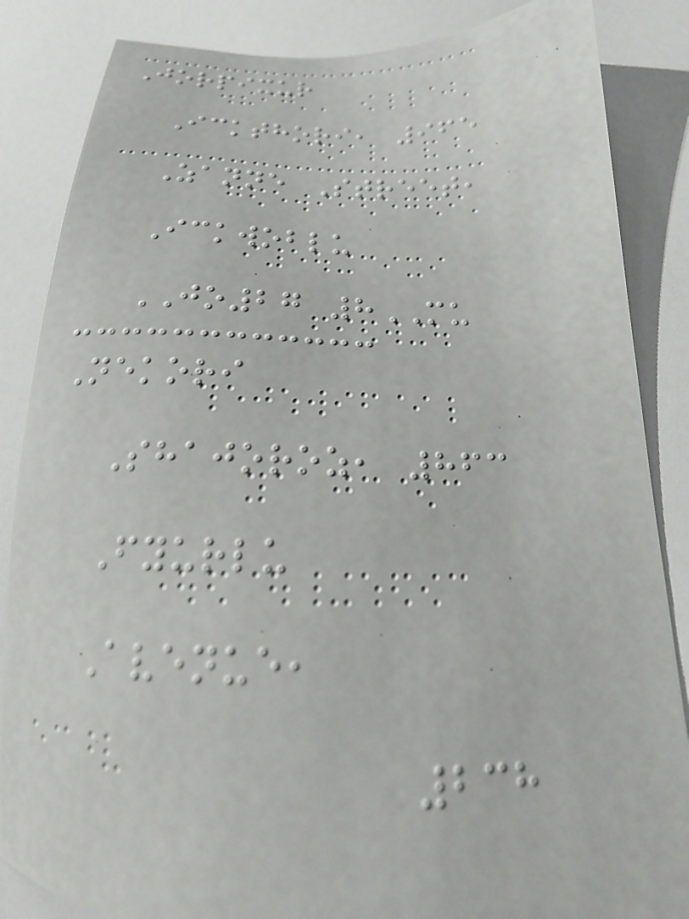Jorpixur
Ickthori, 965
Zanne Street,
Ickwoblu
JO27 8MU
Nekori
Shajoroz, 863
Fyurlu
Avenue,
238
